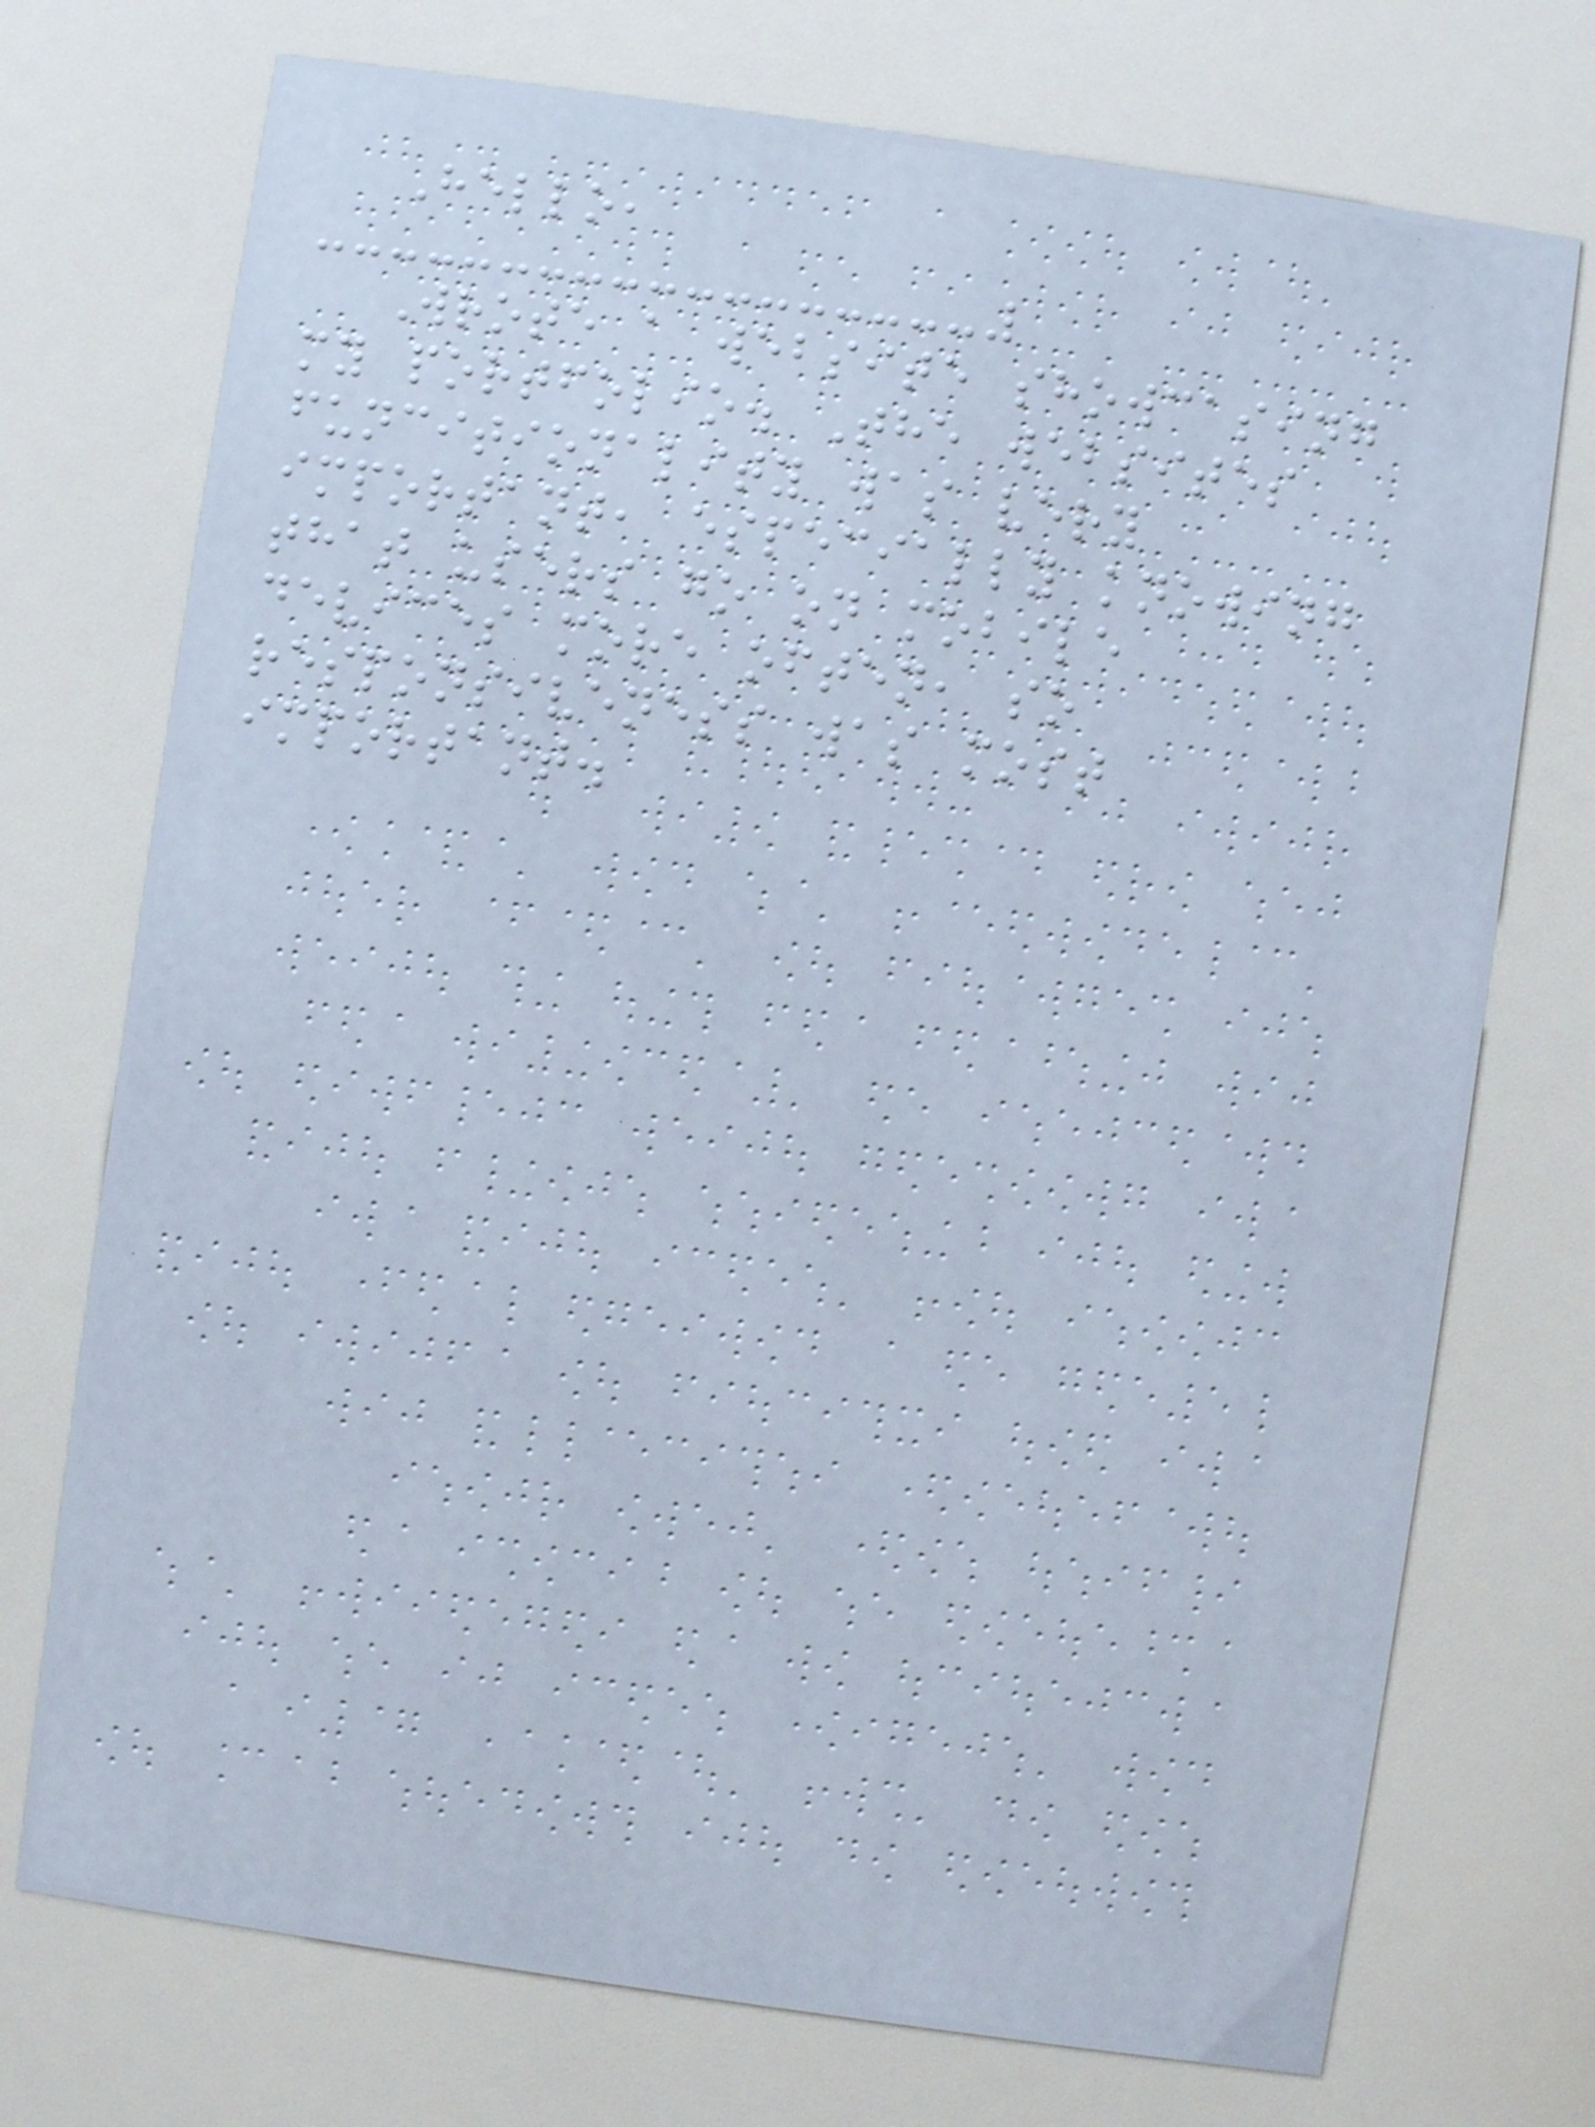Hello,
Wrote a website showcasing
my portfolio. The websites
funcitionality was very
important, especially knowing
that users go on mobile
devices more often, so
responsiveness was most
important.
